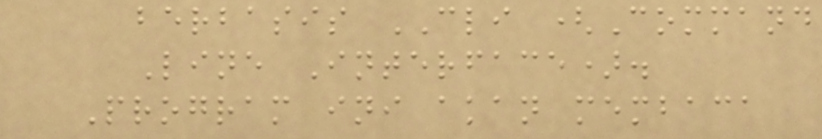berbasis CLI (Command
Line Interface).
Program ini akan membaca
